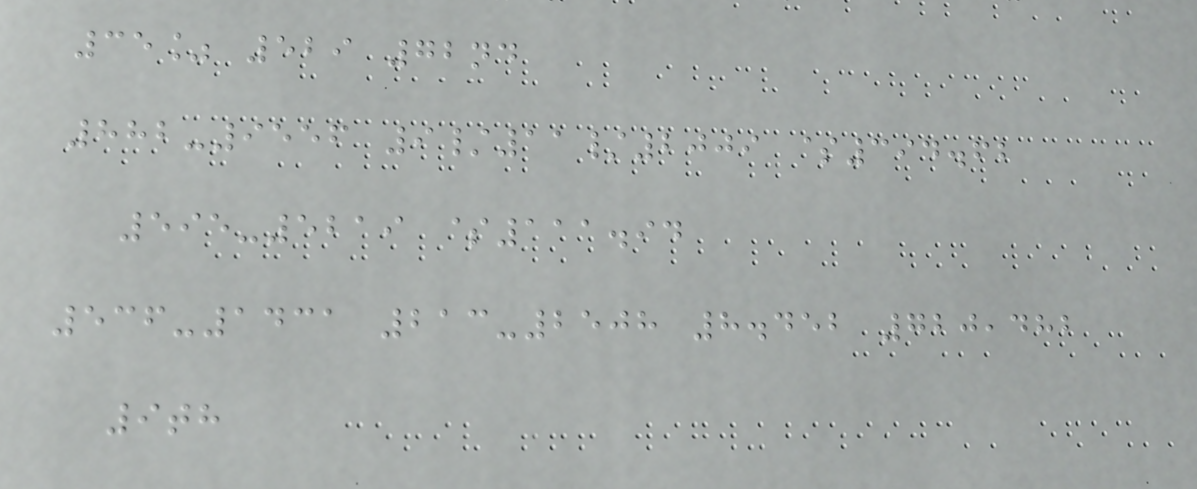35% 529 72nd
882-9556 9/11/2009 $394.62
595-5219 $111.94
536-1431 213-2508 8.452 720,482
9th
